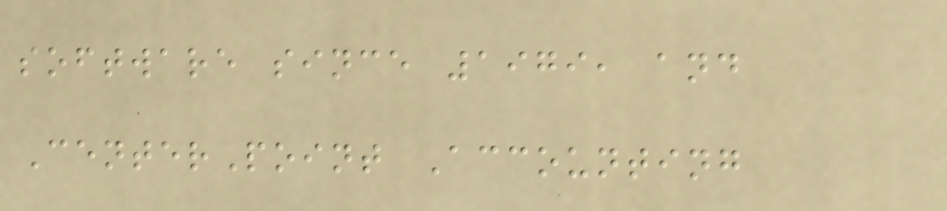software since 1979, and
CenterPoint Accounting
